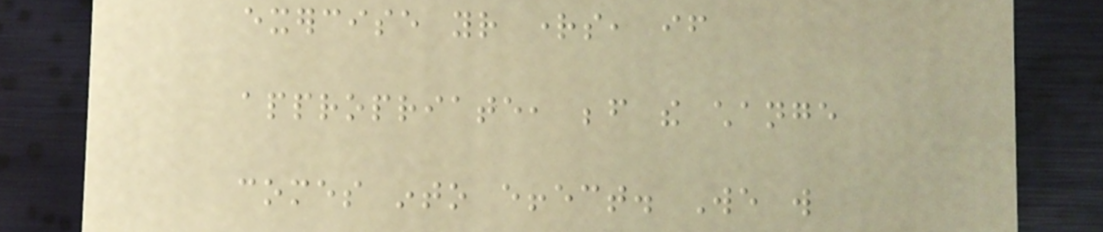exercise your rights, if
appropriate, before the change
comes into effect. We will
